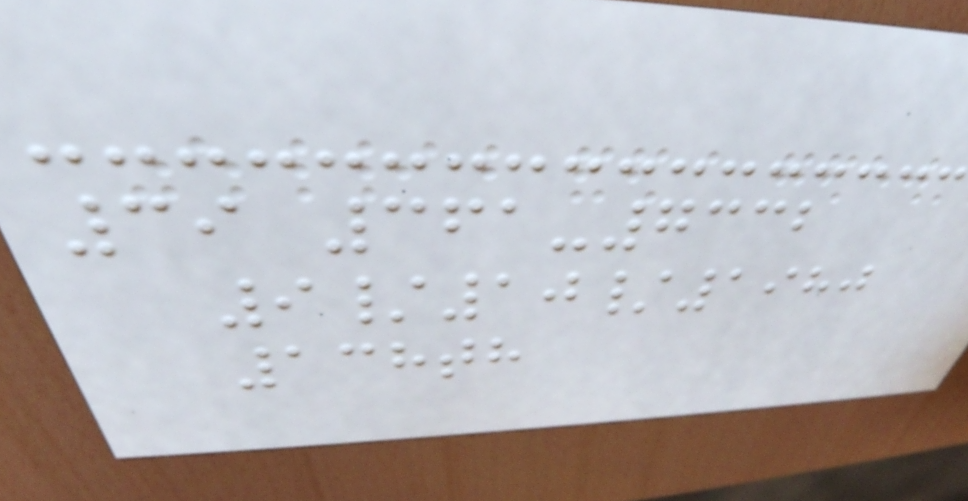39 361-7332
9/10/1980
138th
